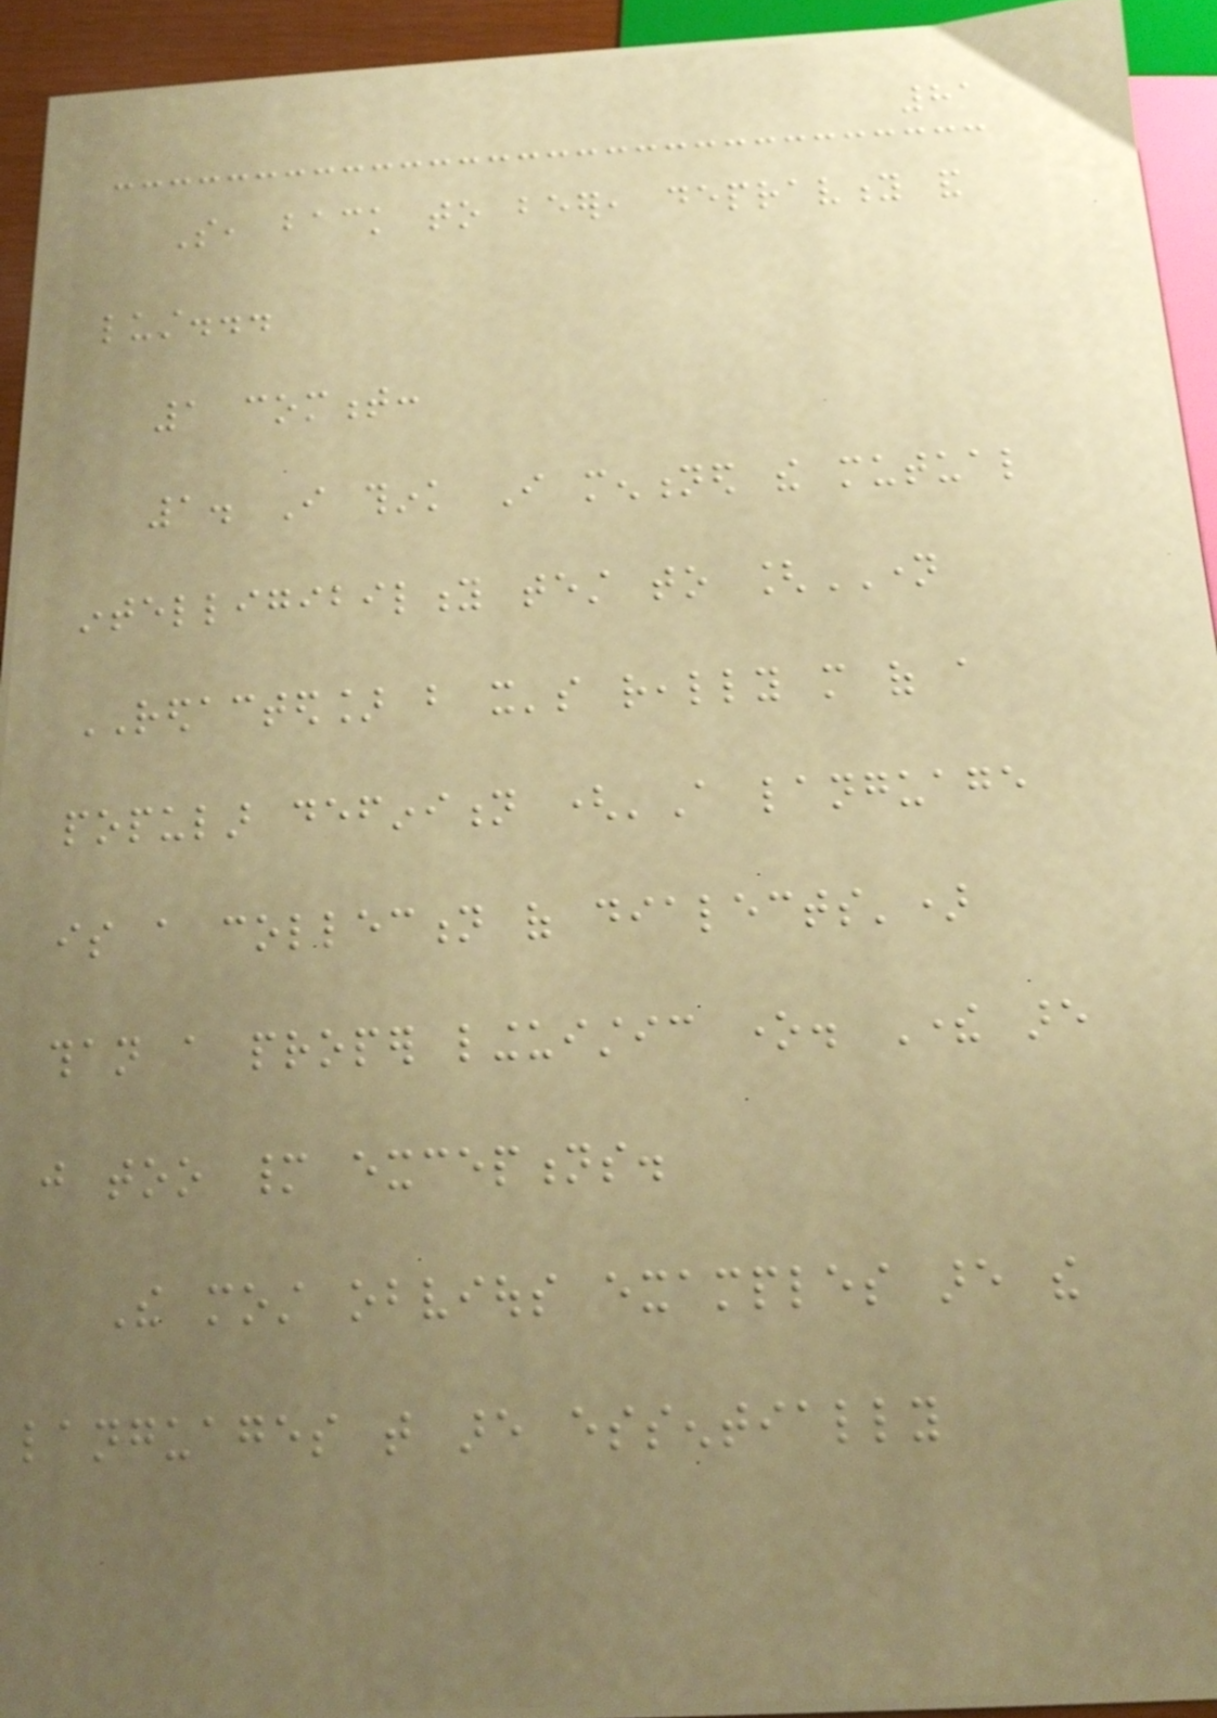81
So, back to beer, depravity and
lust...
1 comment:
1. I think I mentioned the mutual
intelligibility test to [NAME
REDACTED] but it's really more of a
popular definition ('A language
is a collection of dialects')
than a proper linguistic one. There are
just too many exceptions.
The most obvious examples are the
languages that are essentially
